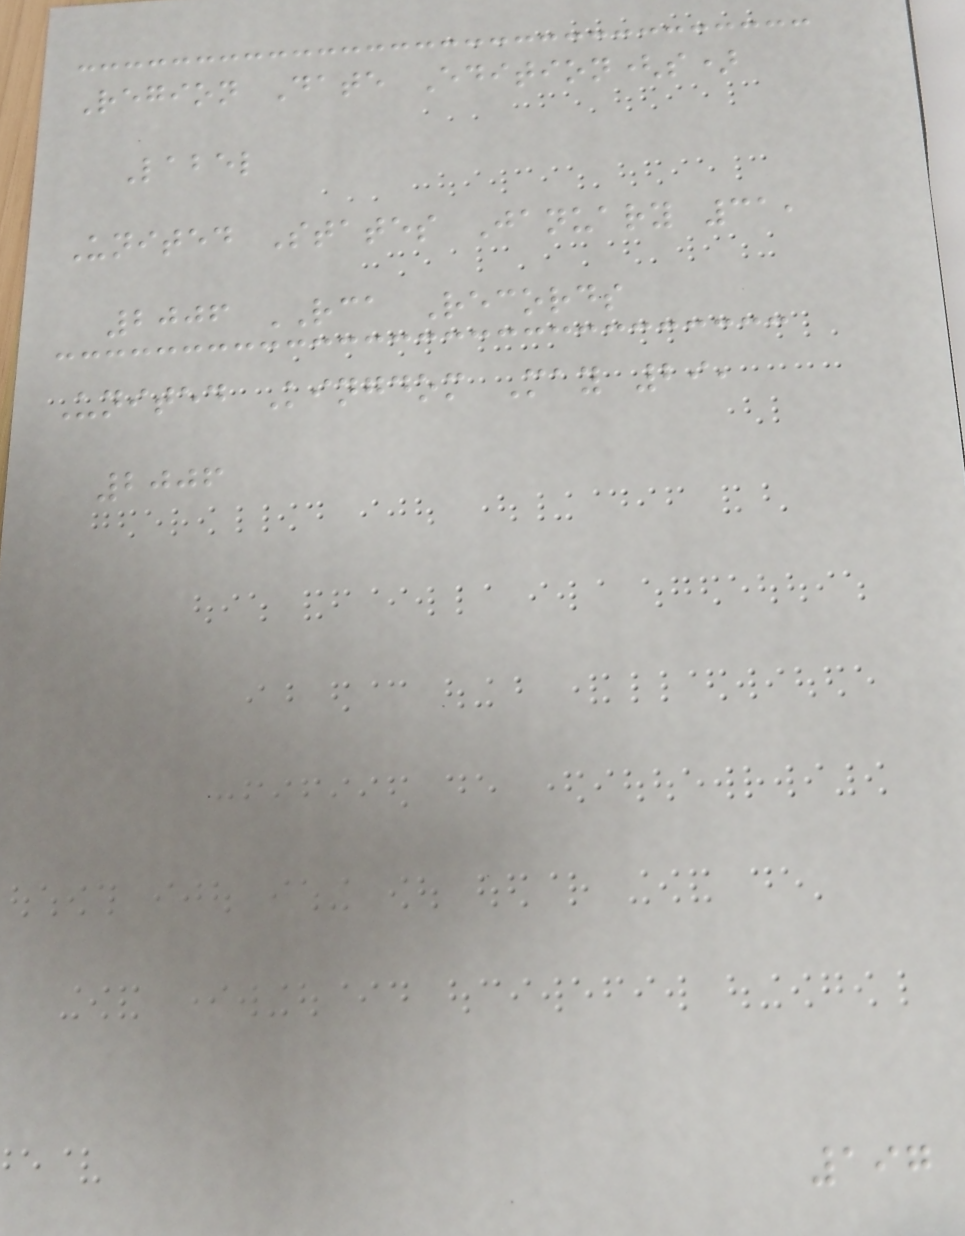Region Date Edition(s)
Label
United States January 31,
2006 RCA Records
United Kingdom May 29,
2006
197
